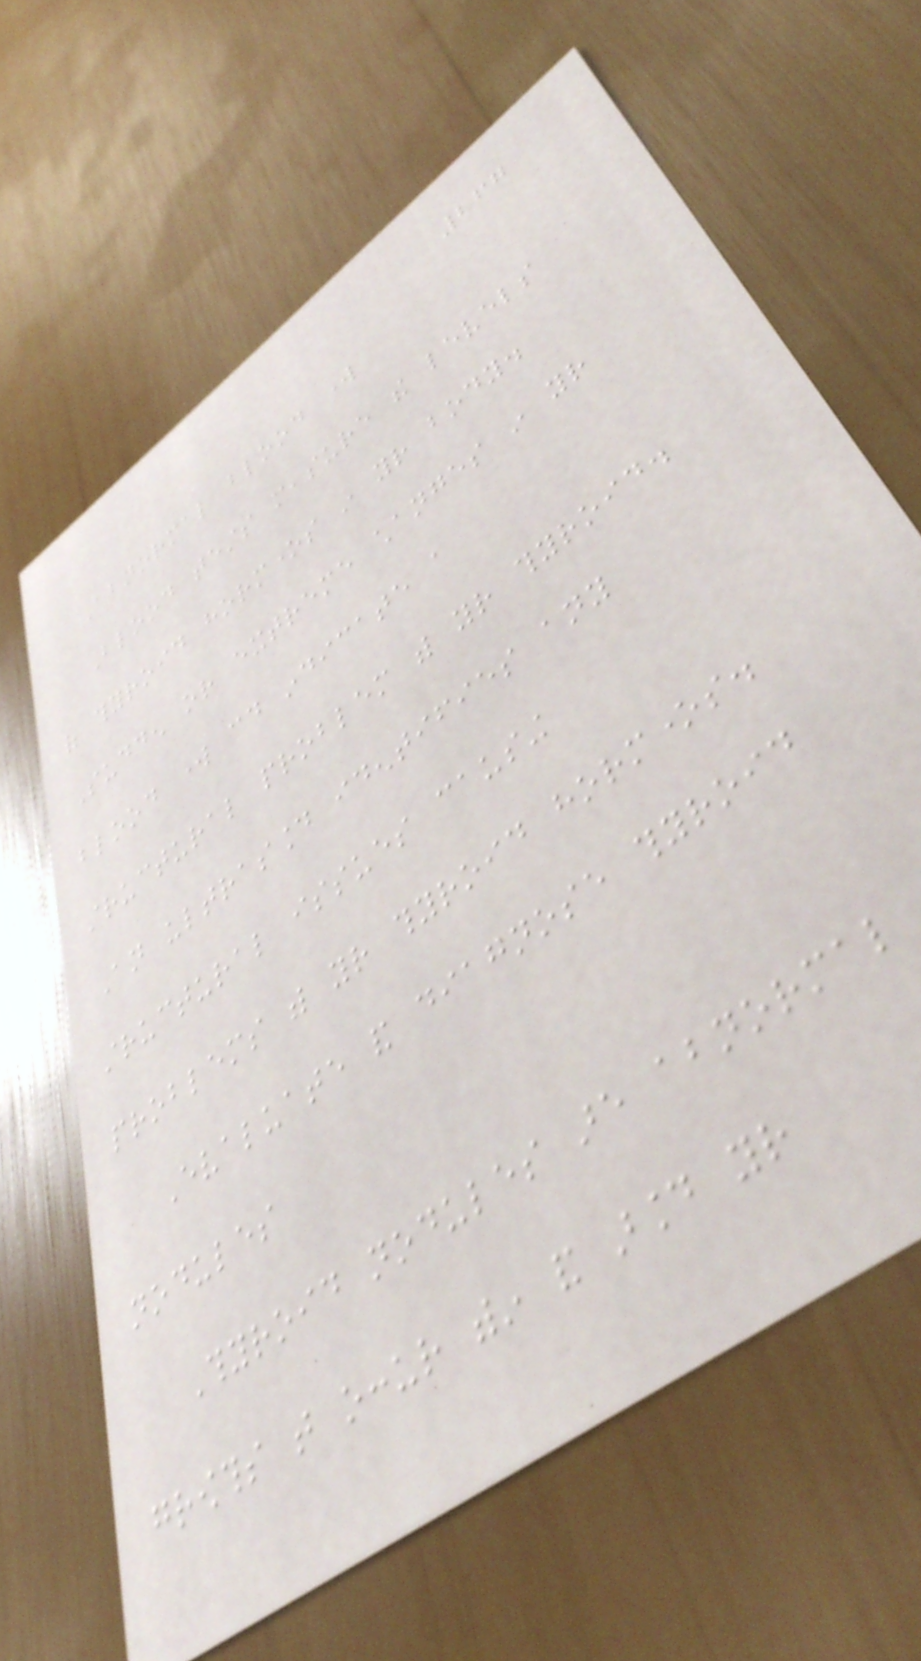267
Abnormal blood work
Blood tests measure the levels
of thyroid hormones in your body.
Sudden or extreme changes in your
blood work could indicate a
structural problem with your thyroid.
An ultrasound identifies any
structural issues causing
problems with your thyroid hormones.
Evaluate and diagnose thyroid
nodules
Thyroid nodules are abnormal
growths that occur within and around your
